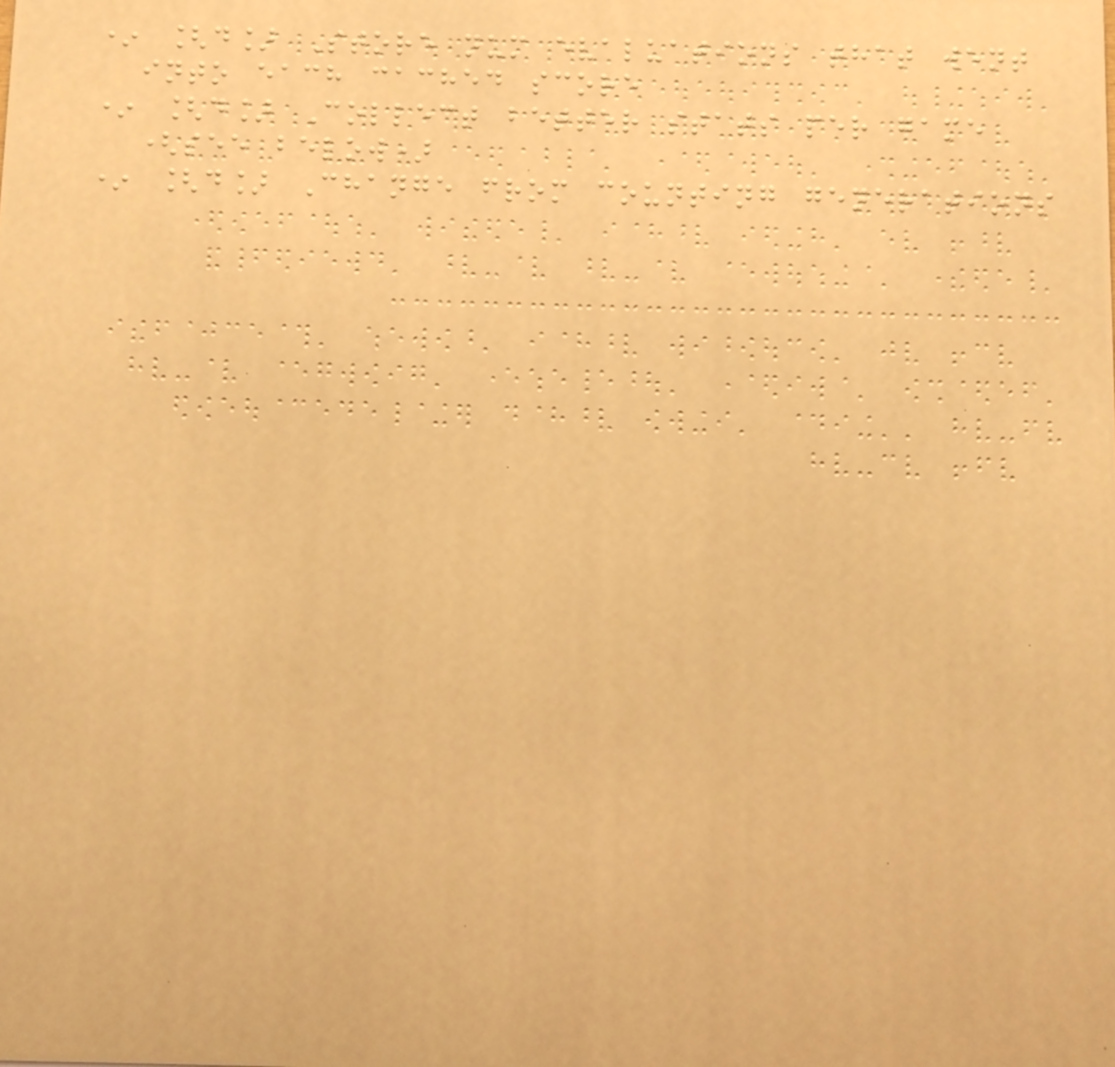* [d] Store num evaluations that went
into each cached score
* [d] Collect better stats per game
(see below)
* [d] Change from counting generations
